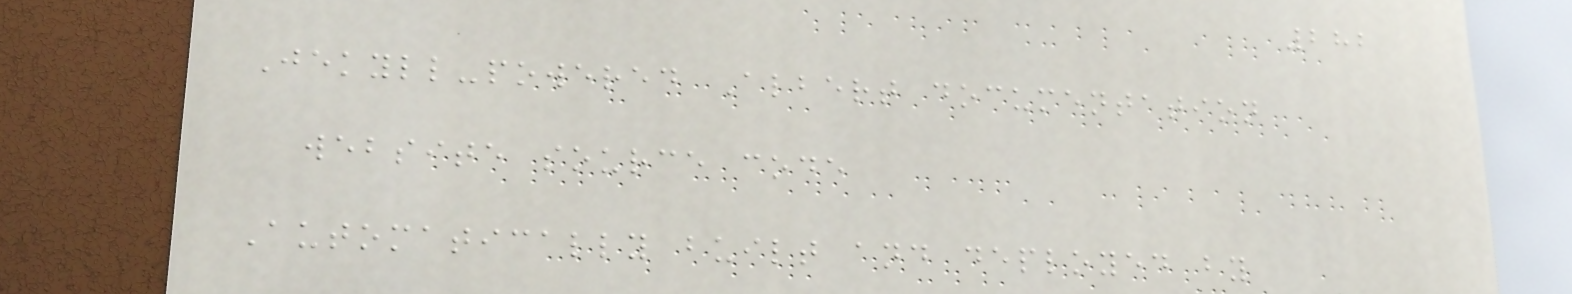282
Jekyll-powered Albert documentation
website source code
Automatically built and deployed by
